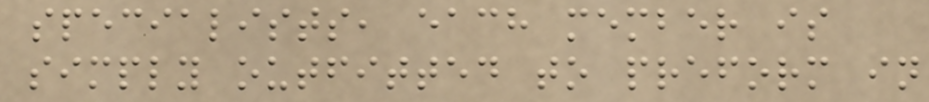specialists, each member is
simply outfitted to preform in
